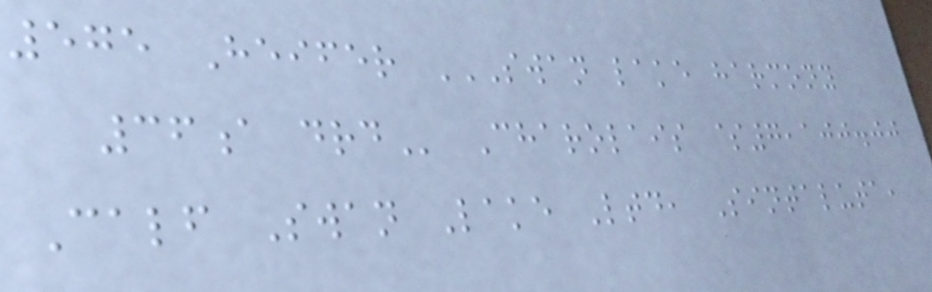575 Heifer SWAN LAKE HARMONY
36A DRD Charolais $7,100.00
Calf Swan Lake Ltd, Sintaluta,
